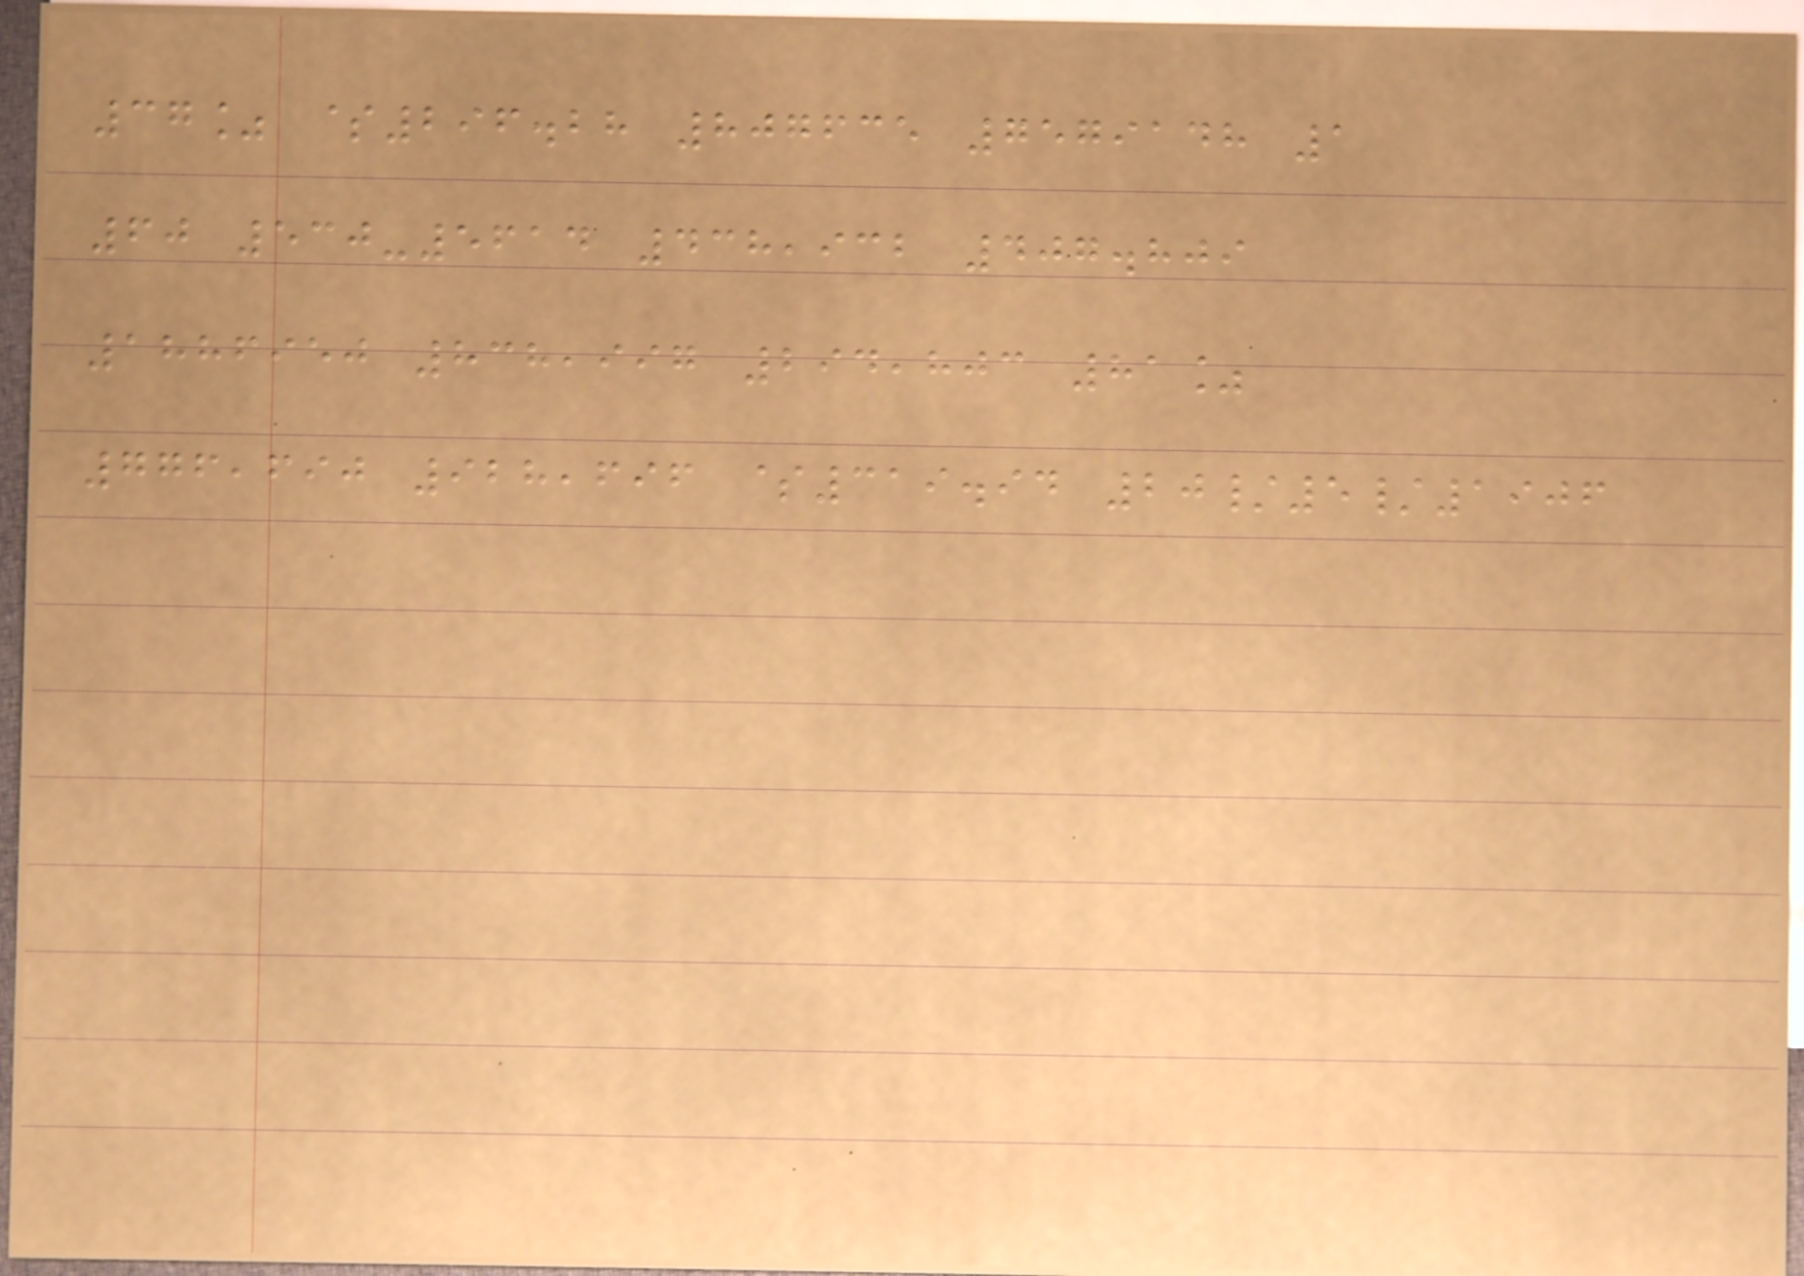37% $296.28 807635 7579148 1
60 530-5614 438,932 407.809
1886950 838,997 294,803 81%
776,690 928,696 $319.94 20/5/1906
